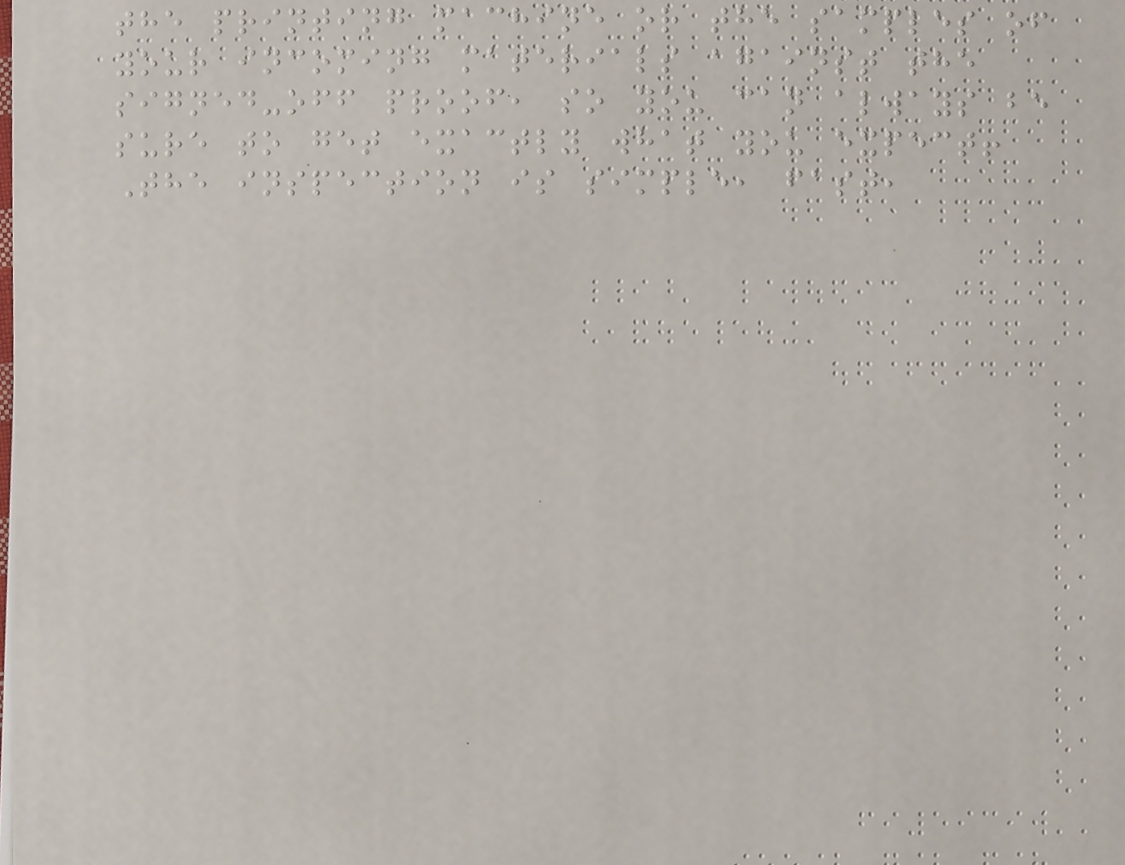the printing machine or the samples of
your incoming materials against the
signed-off proof, so you can always be
sure to get exactly what you expect!
The inspection is simple, fast,
